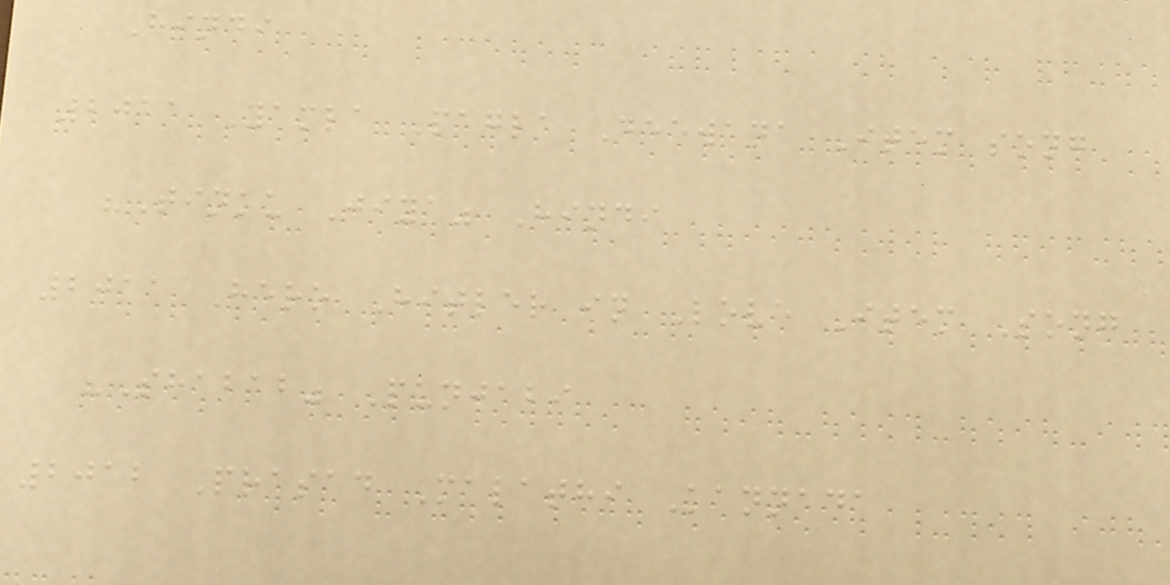Hindi
2011 Yamla Pagla Deewana Item song
"Tinku Jiya" Hindi
2011 Hero Hitler in Love Item Song
"Shabab" Punjabi
2012 Prasad Malathi Kannada
